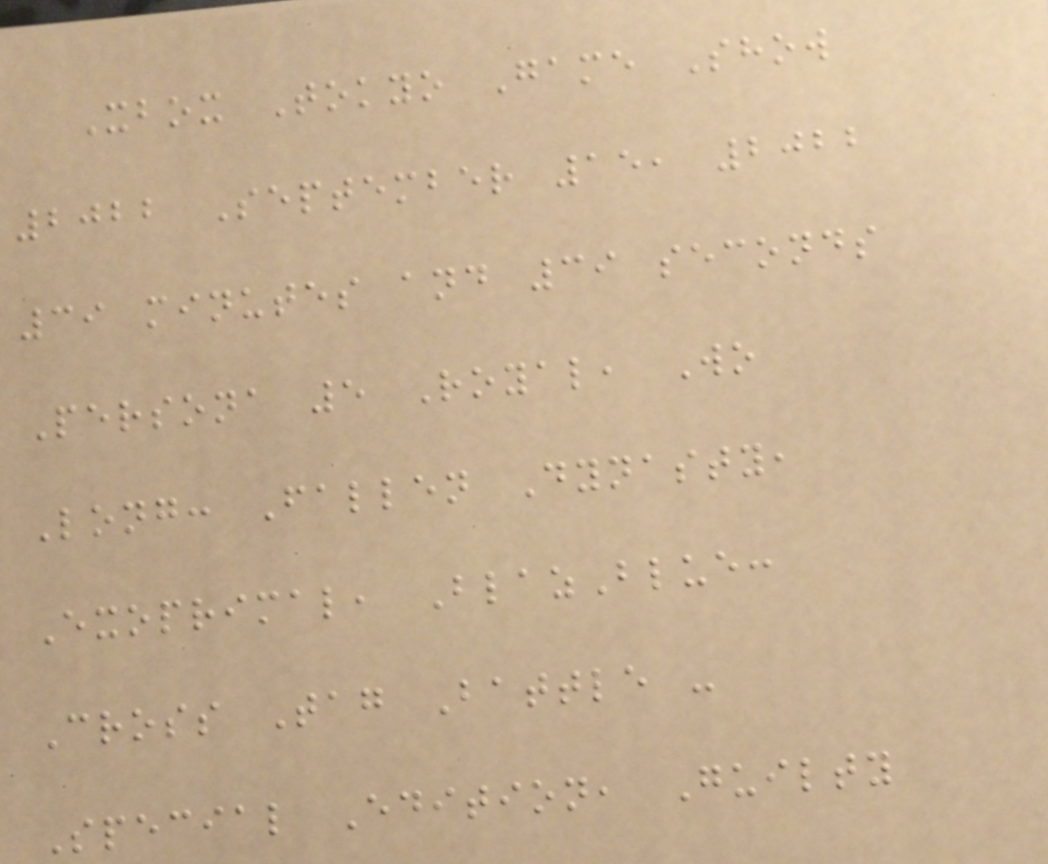Xbox Tokyo Game Show
2022 September 15, 2022
39 minutes and 39 seconds
Persona 5 Royal, Wo
Long: Fallen Dynasty,
Exoprimal, BlazBlue:
Cross Tag Battle -
Special Edition, Guilty
